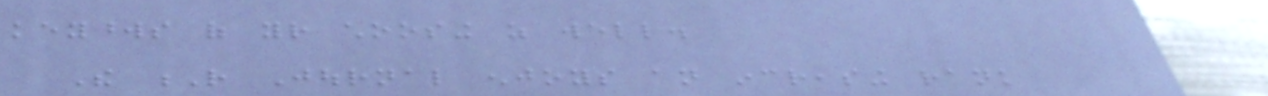keywords of your choosing as well.
The R Journal enjoys an increasing rank
